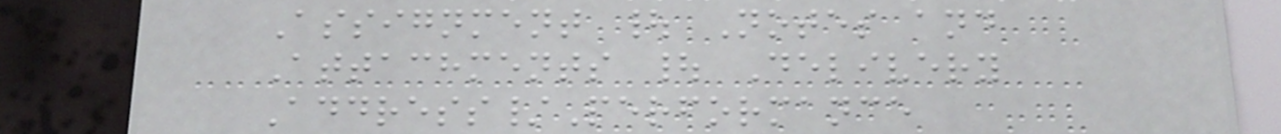Assignment | Notes and
Attachments | Delivery
Address/Performance
